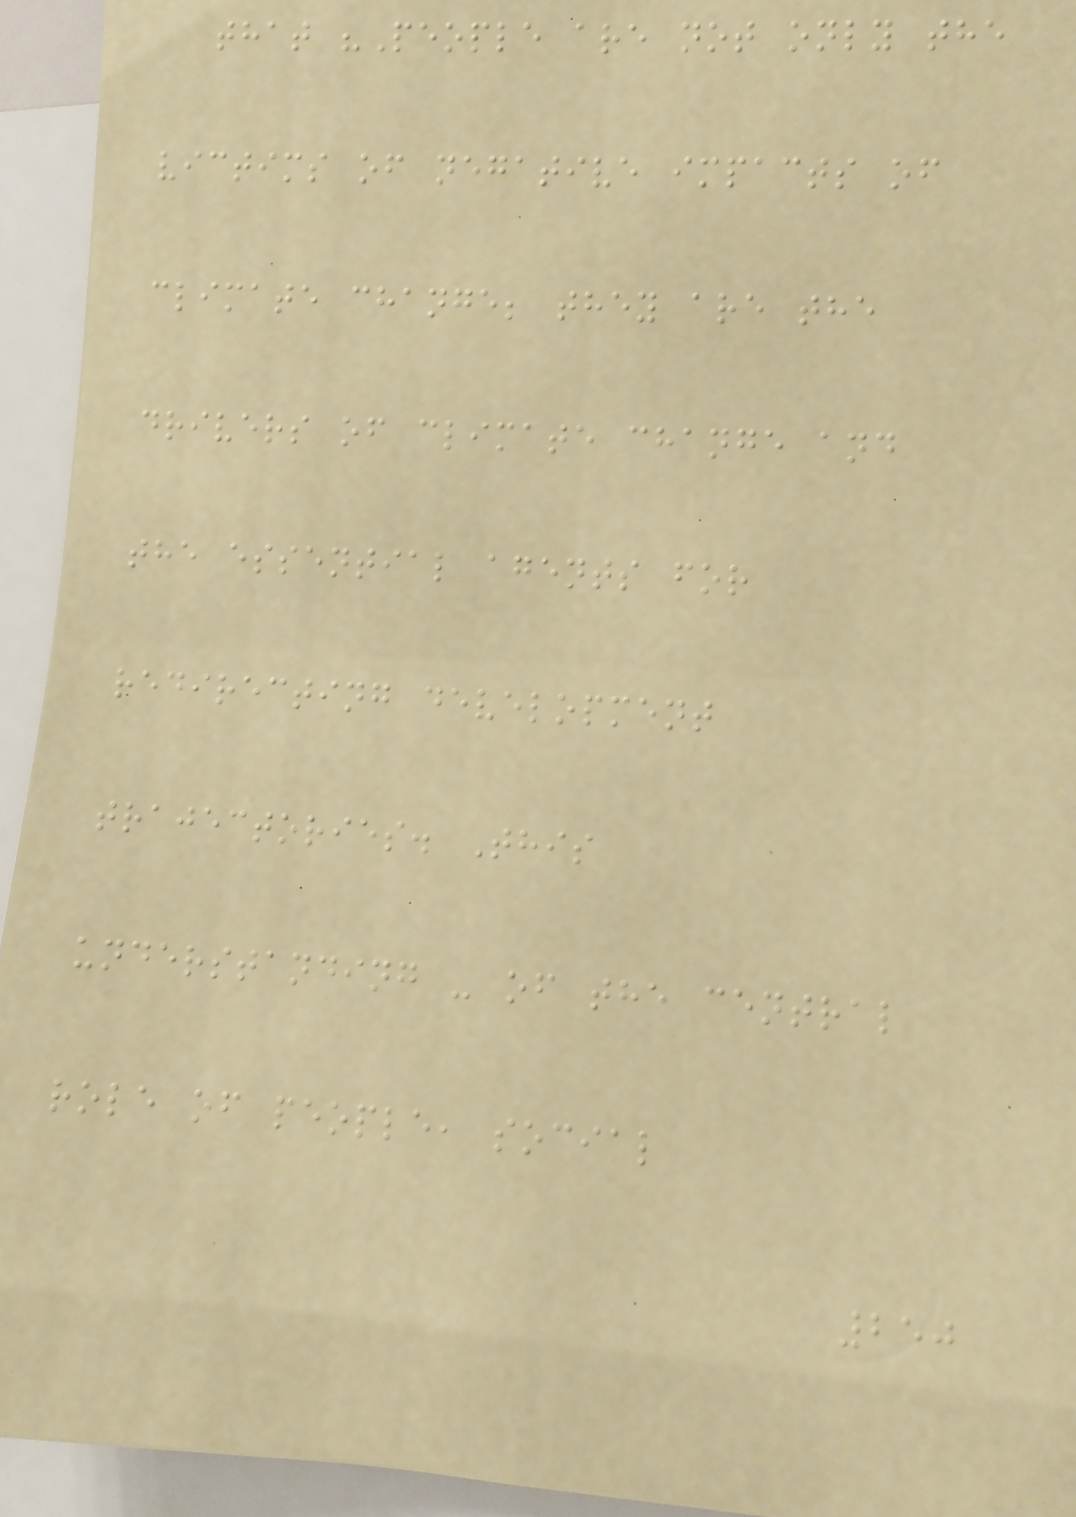that "People are not only the
victims of negative impacts of
climate change; they are the
drivers of climate change and
the essential agents for
redirecting development
trajectories. This
understanding - of the central
role of people, social
250
